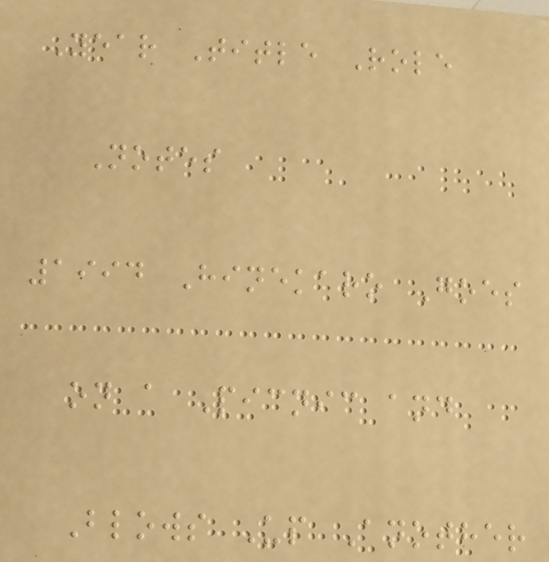Year Title Role
Notes
1994 Hinekaro Goes
on a Picnic and
Blows Up Another
